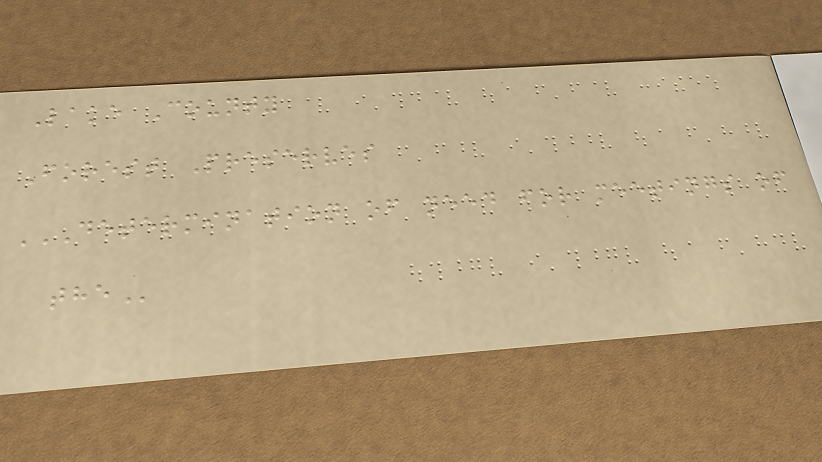Lake County
Forest Preserves
DETERMINATION OF NEED FOR MEETINGS OF
THE
